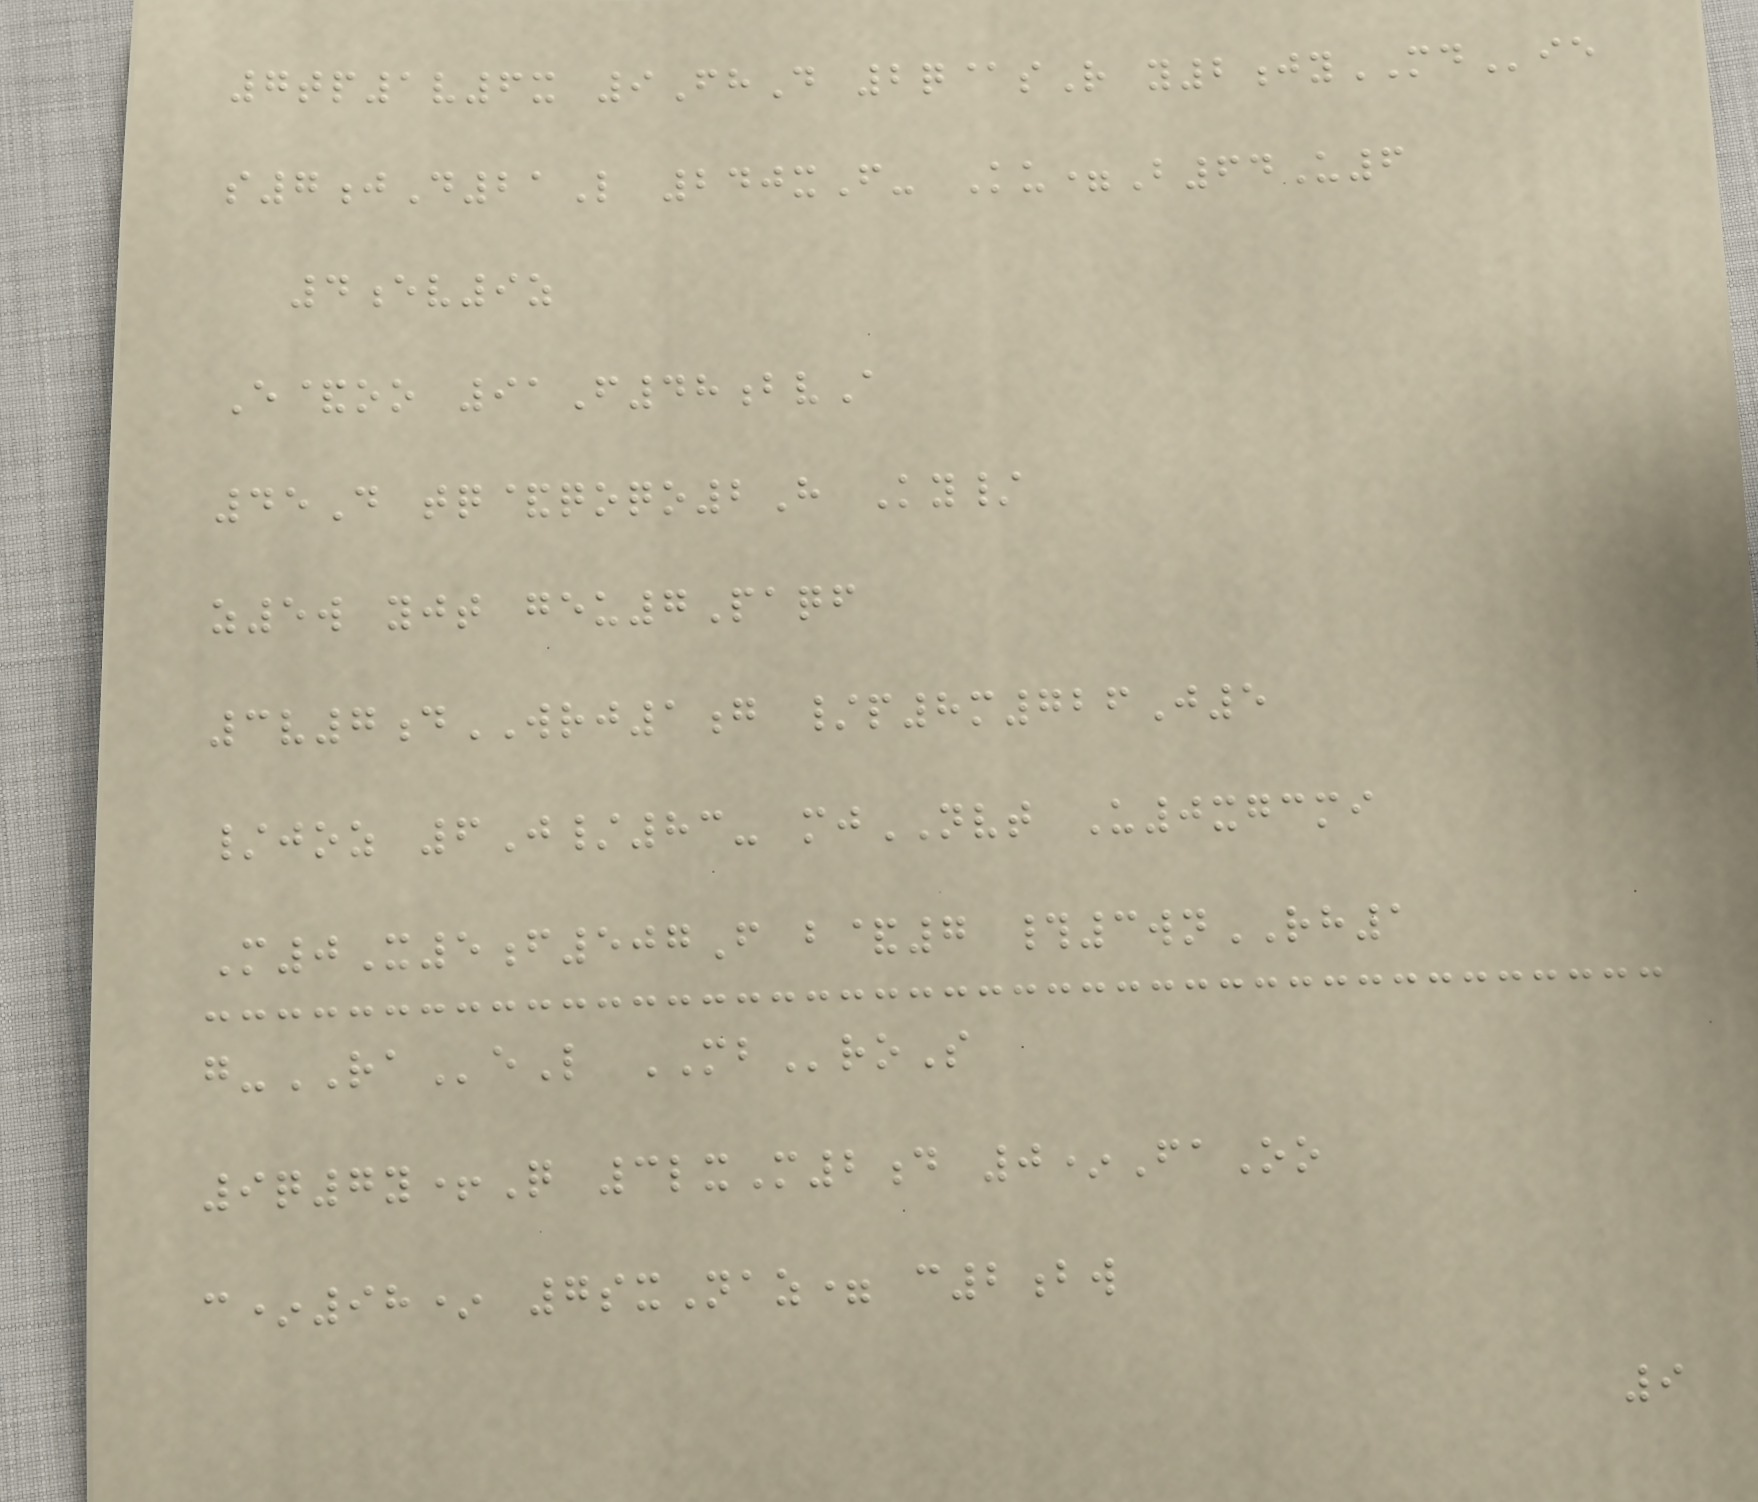7tp1v6x 9FhD 2q@sR y2jyMDie
s7jD21L 240xF- Ku=B64U6
4ev9z
E&oo 91F48bvA
45D tq&qoqo2H Ky/
z5w yjt geu7Paqf
3v7dWRJ1g /p8m726J5
/joz 6J/83- mjNVT U0xgcmi
M0X5f507F b&7 #3wnRH1
g-RAeL MBroS
9q7y+Q 3lxM2d 0*FaOo
c*98* 7sxNaz= c2bw
9
